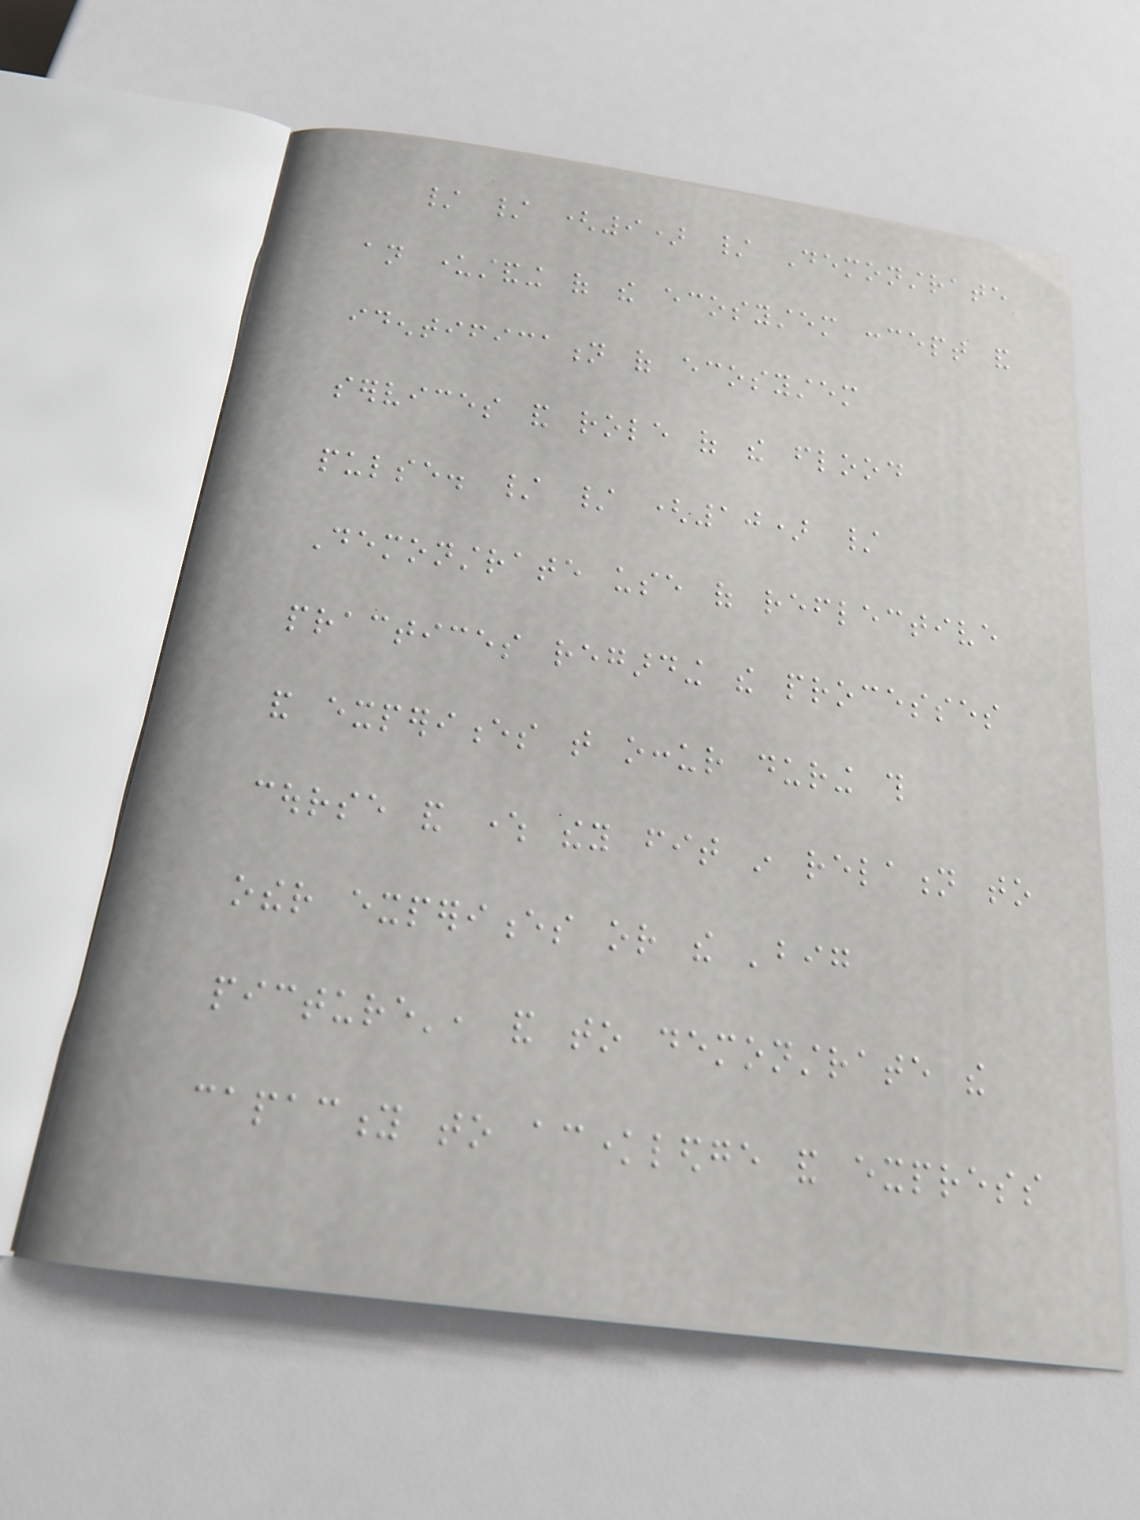/ / (9) / Demonstrate
an understanding of the ecosystem concept and
identification of ecosystem
services and role of the flood
pulse. / / (10) /
Demonstrate use of reflective
practices regarding the processes
and experiences that occur during this
course and where they fit in relation to
other experiences or the 'big
picture', and to demonstrate the
capacity to acknowledge and express
